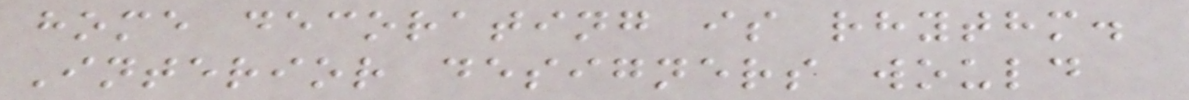home decorating is rhythm.
Interior designers would
